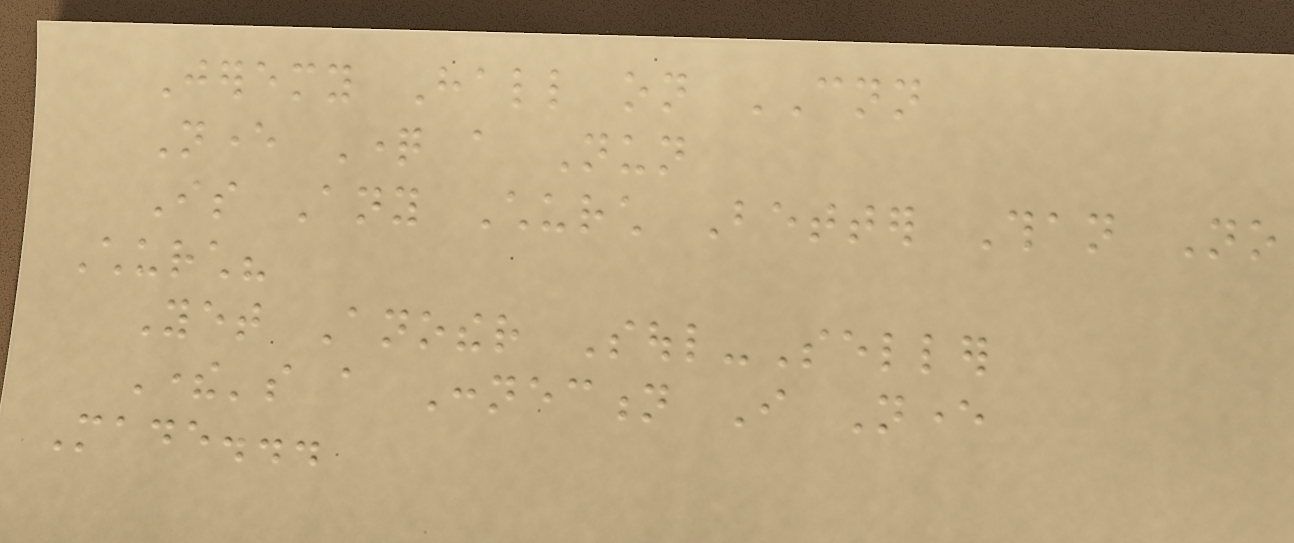Jeremy Hall on CNN
Never Question a Nun
Is Any Church Better Than No
Church?
Yet Another Soul-Seller
There's a Connection I Never
Made...
